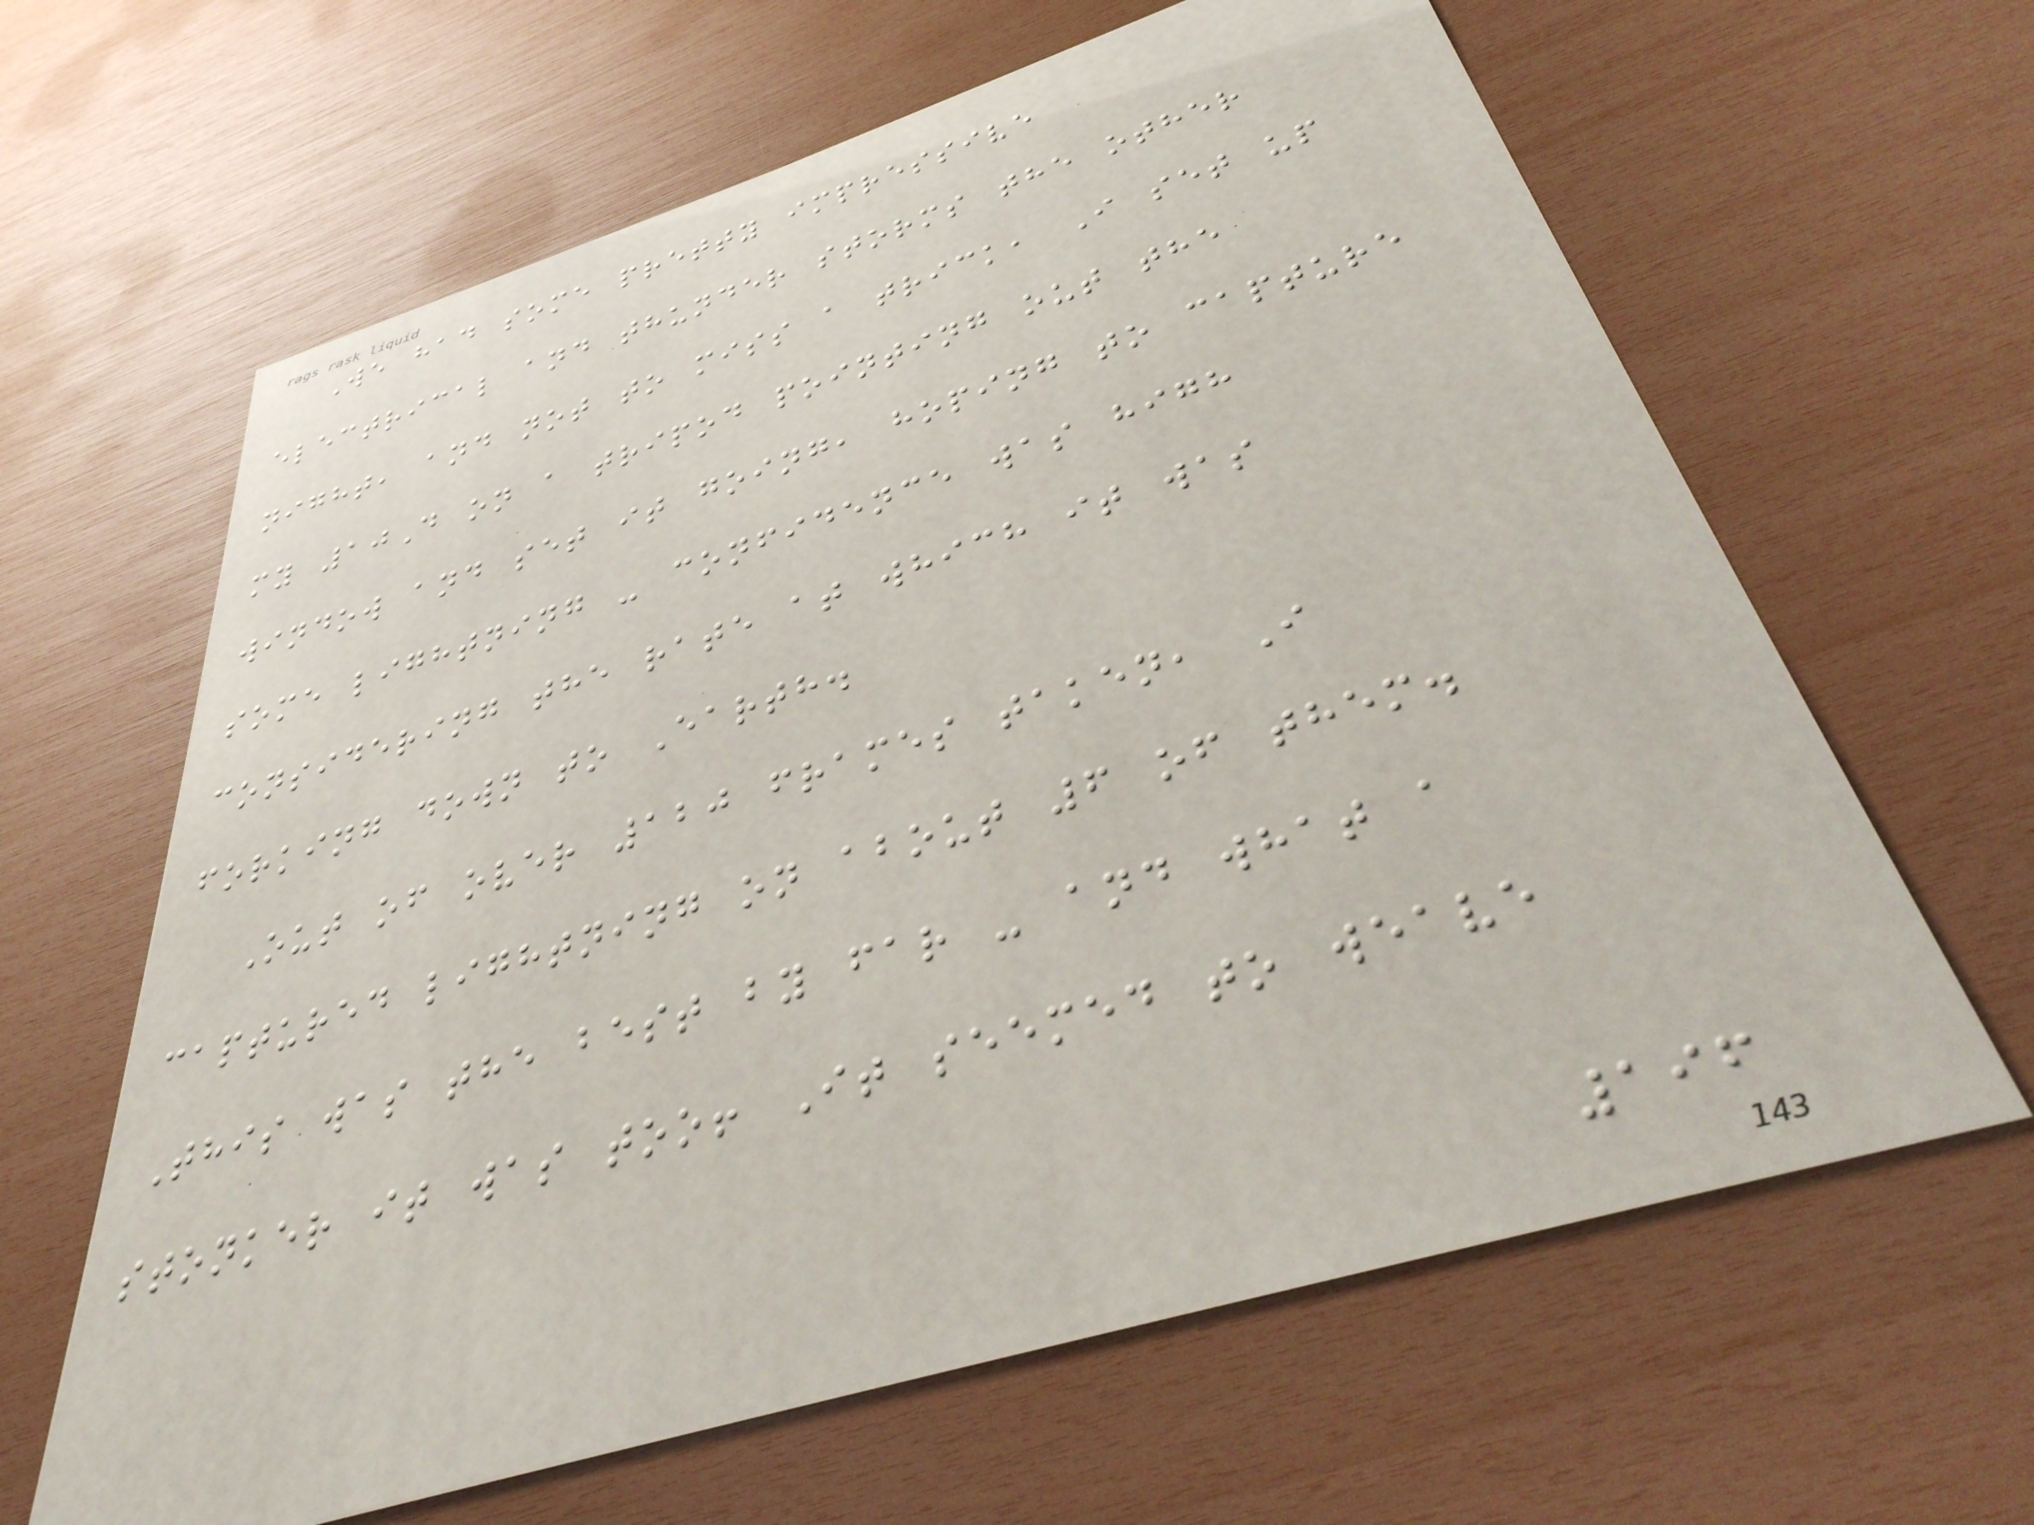We had some pretty impressive
electrical and thunder storms the other
night, and not to miss a trick, I set up
my 10D on a tripod pointing out the
window and set it going, hoping to capture
some lightning - confidence was high
considering the rate at which it was
forking down to Earth.
Out of over 120 frames taken, I
captured lightning on about 6 of them.
This was the best by far - and what a
stonker it was too! It seemed to weave
196
